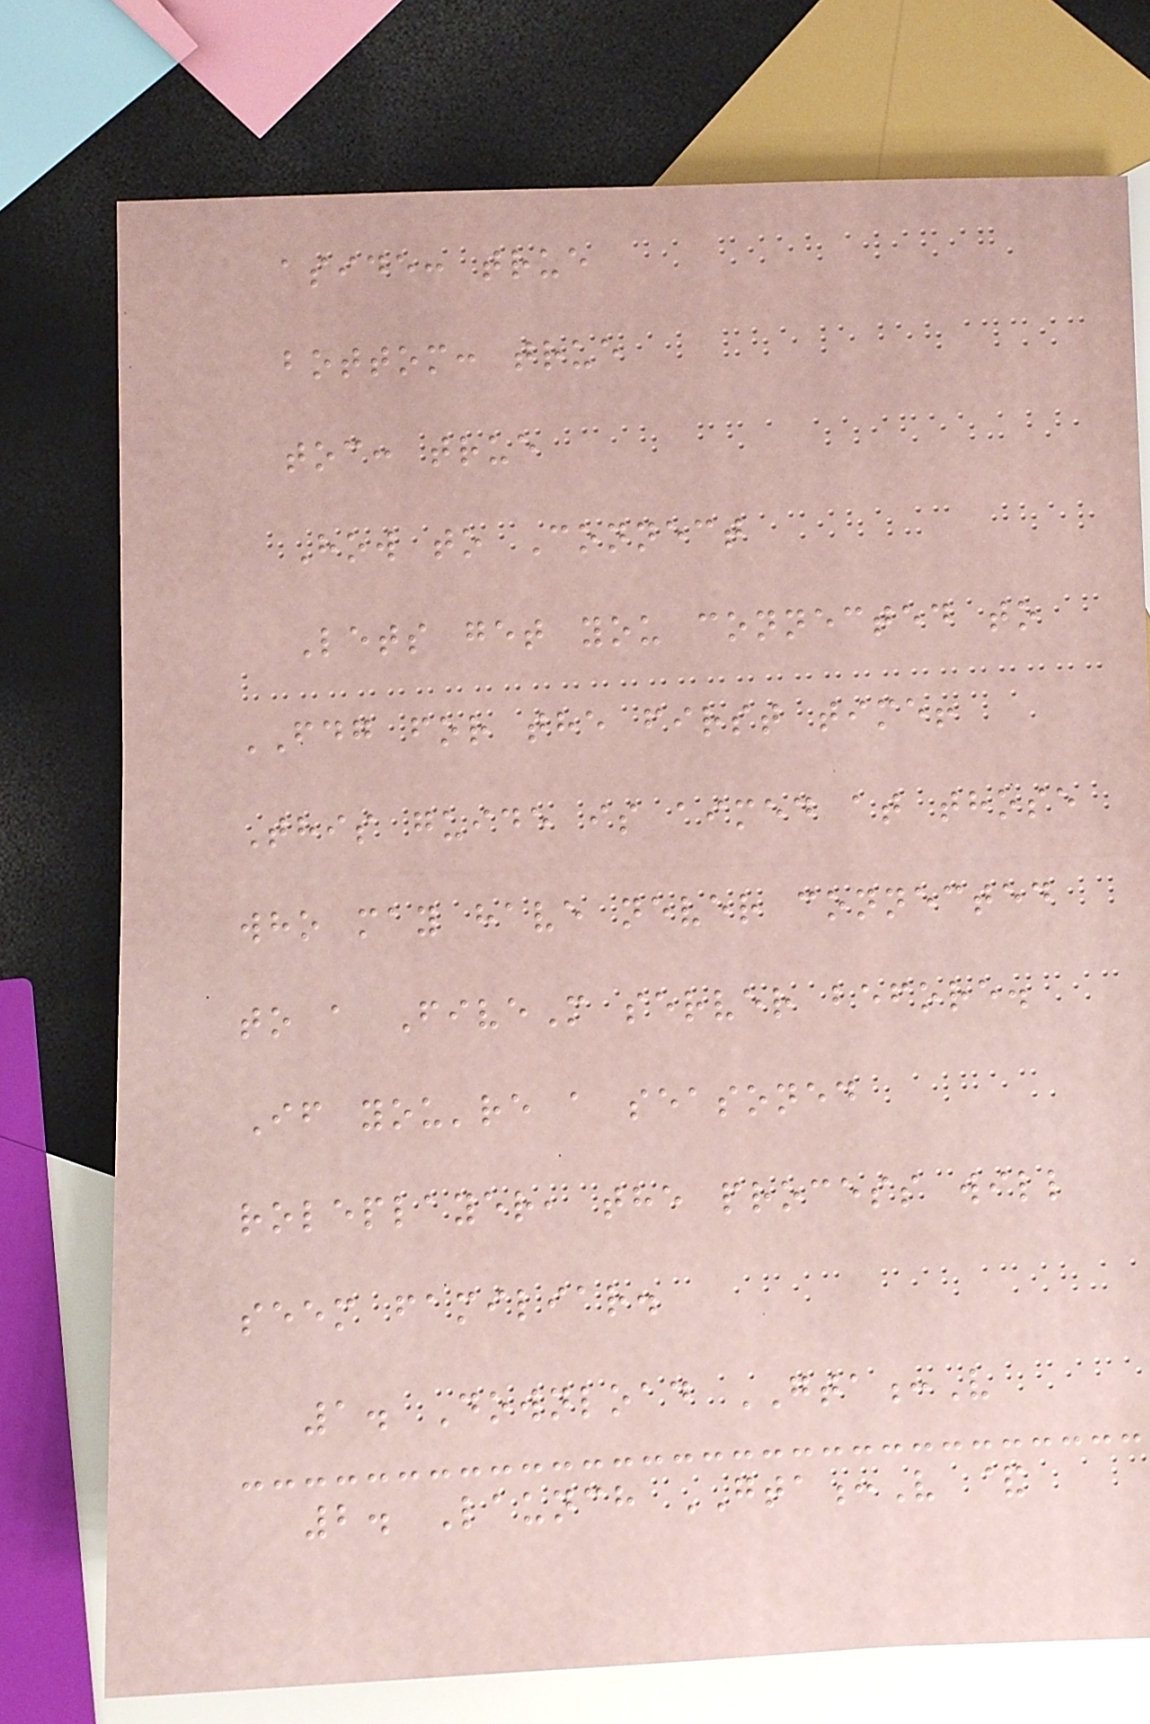aside: true
bottom: true
toc: true
How to Connect
Lets get you connected to
FDG for the first time!
This guide is aimed at those
who may have never connected
to a FiveM server before.
If you're a seasoned
roleplayer, the process will
seem familiar.
1. Download GTA:V
2. Launch GTA:V &
